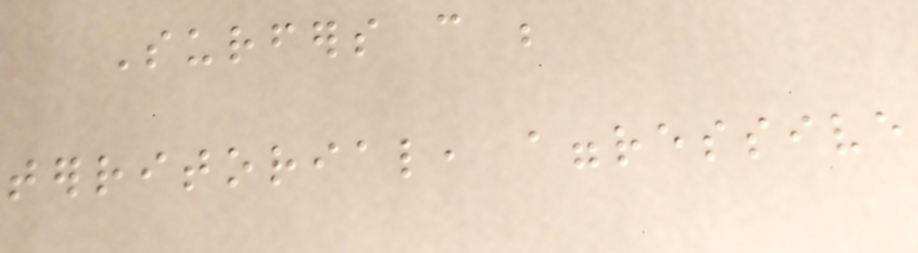Surfers can be
territorial, aggressive
